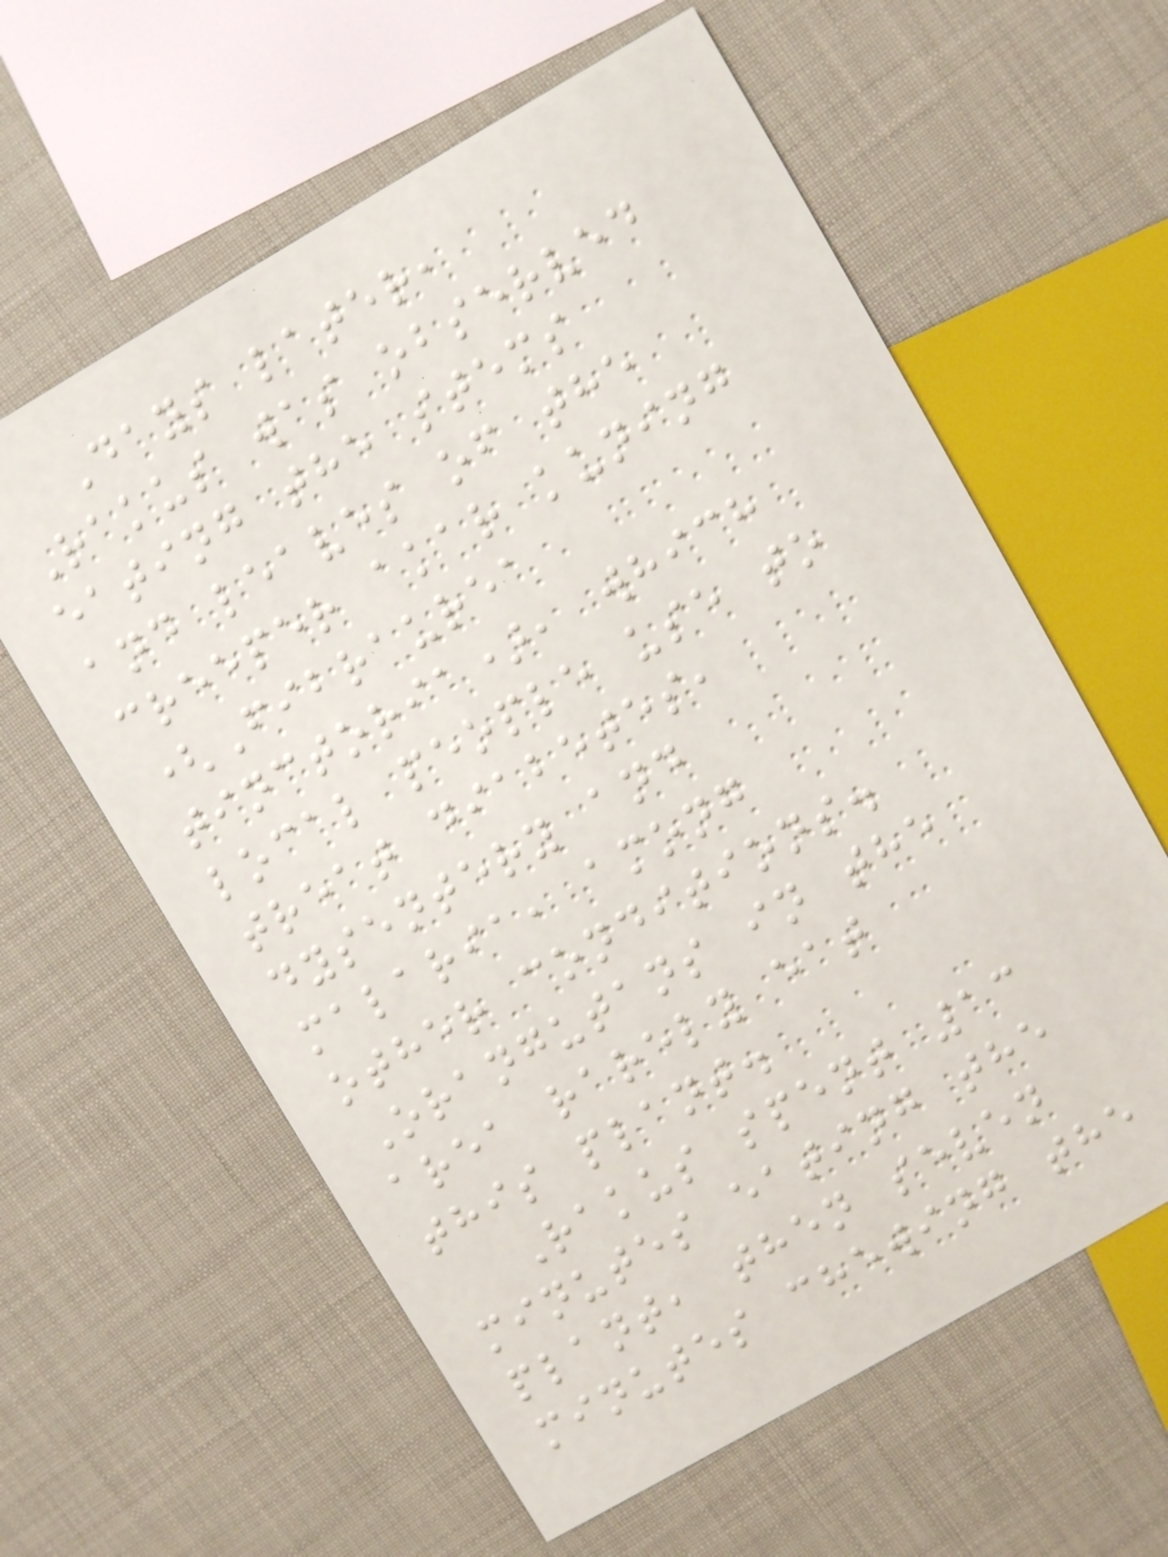Days later,
Rakus was observed
eating the stems
and leaves of the
creeper akar kuning
(Fibraurea
tinctoria), which
local people use to
treat diabetes,
dysentery and
malaria, among
other conditions.
Orangutans in the
area rarely eat
this plant.
Rakus spent 13
minutes eating the
plant, then seven
minutes chewing the
